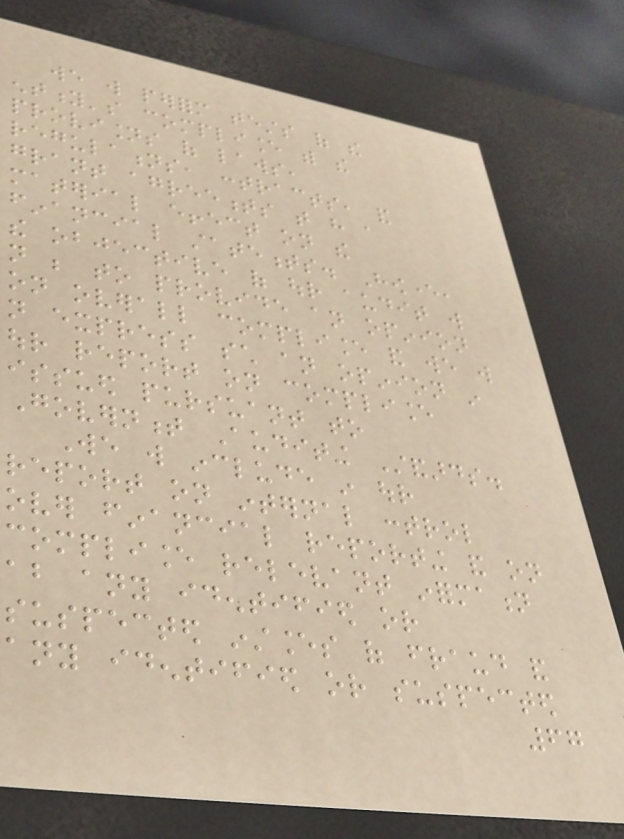we will perform tests of the
entity's compliance with the
provisions of laws,
regulations, contracts, and
grant agreements that have a
material effect on the
financial statements. However,
the objective of our audit will
not be to provide an opinion
on overall compliance and we will
not express such an opinion in
our report on compliance
issued pursuant to
Government Auditing Standards.
We will include in our
report on internal control
over financial reporting and on
compliance relevant information
about any identified or
suspected instances of fraud and
any identified or suspected
67
